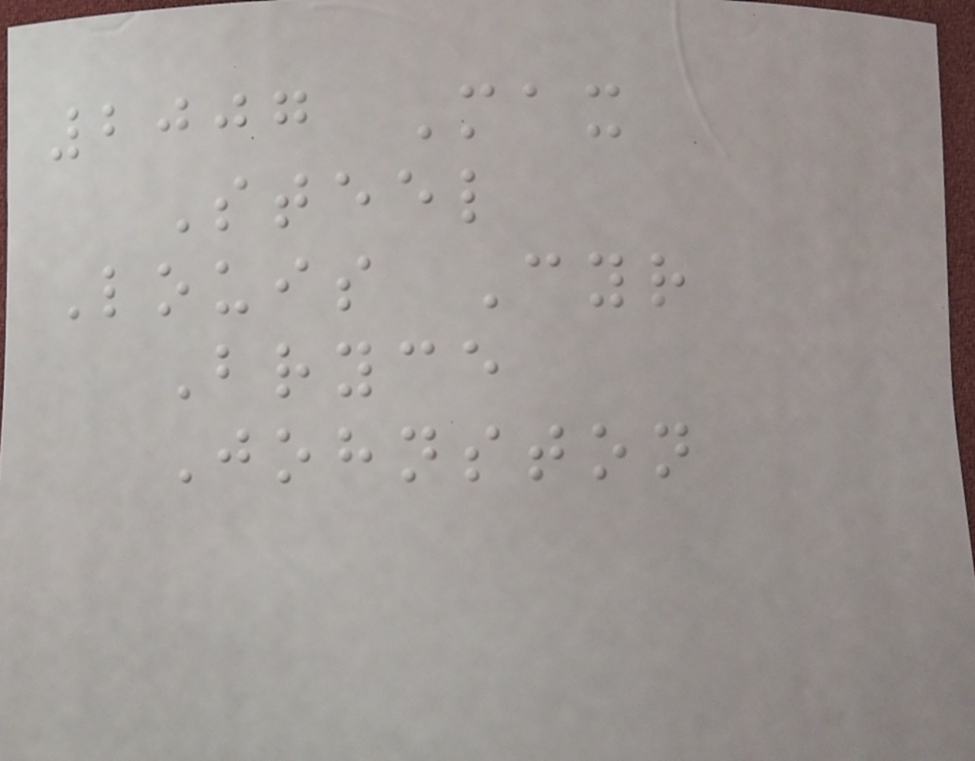2007 Max
Steel
Louis Cyr
Bryce
Johnston
